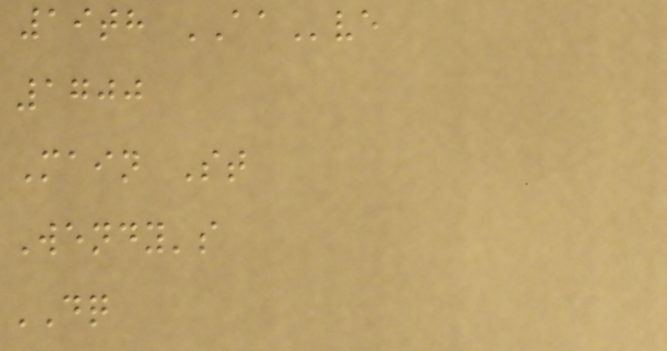19th AAve
1700
Main St
Wendy's
DQ
